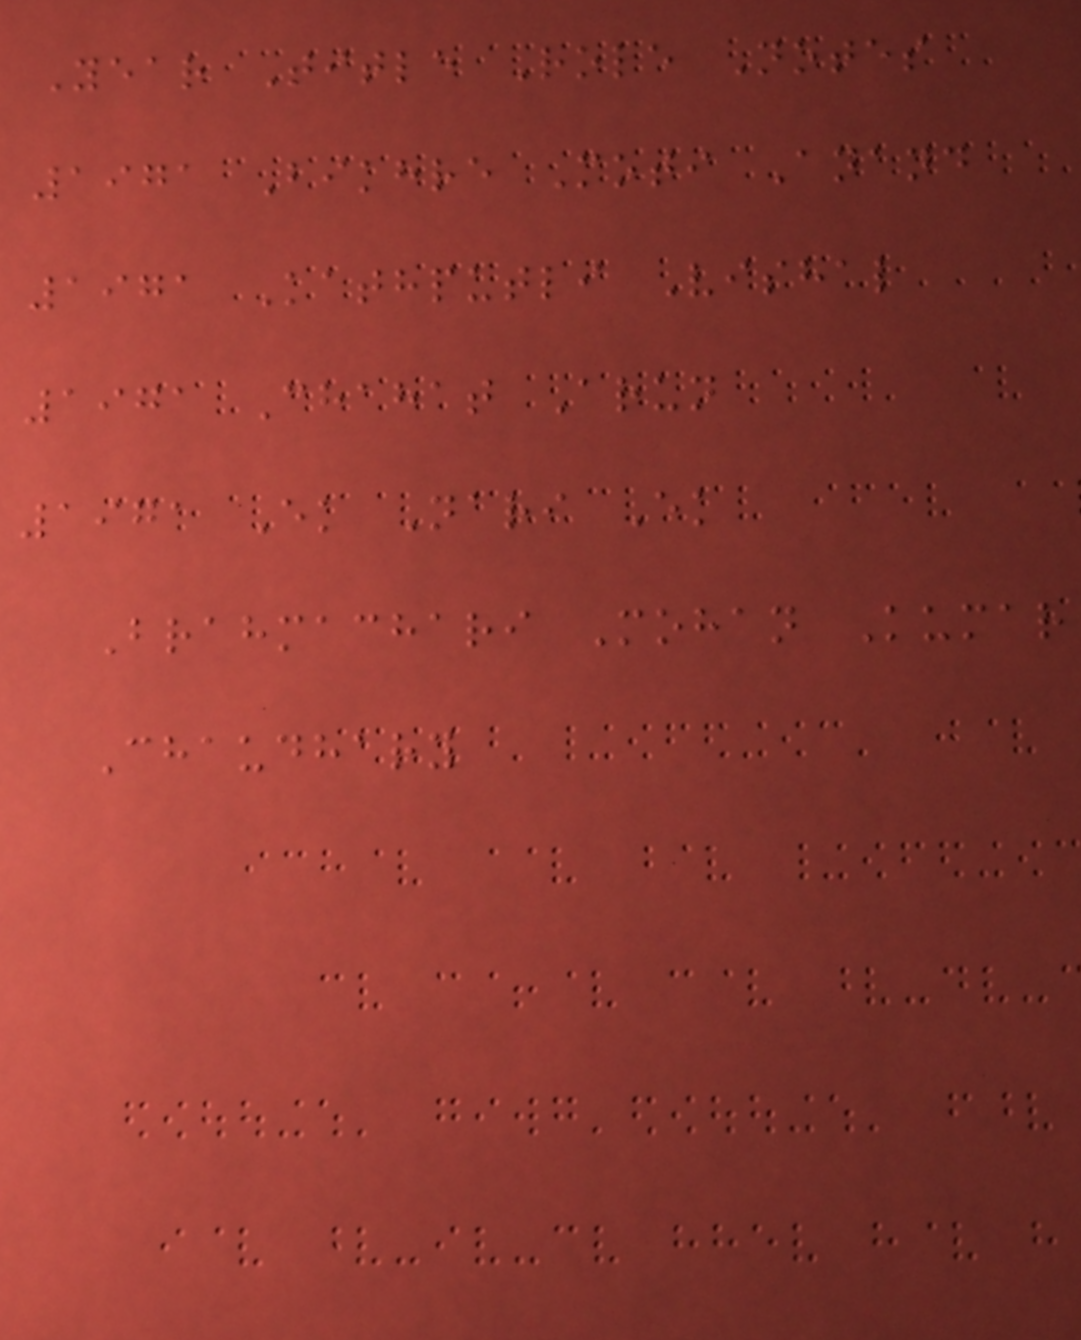Year Title Role Notes
1971 Bikhre Moti Anand
1971 Kathputli Vishal
1971 Chahat Arun
1971 Ek Nari Ek
Brahmachari Mohan Kumar
Chaudhary
